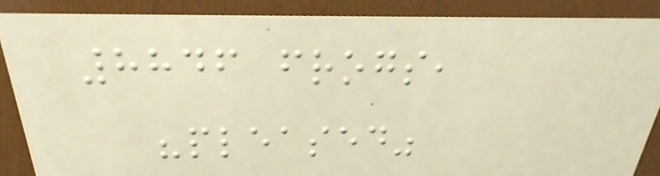8846 frogs,
"pleased"
